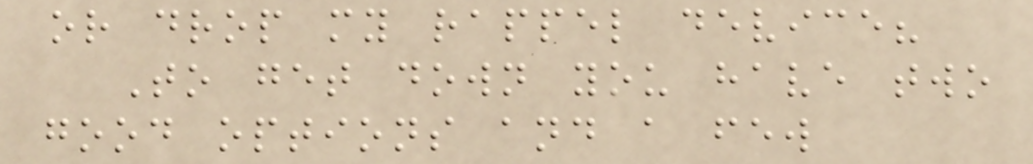or drop my rappel device?
To get down you have two
good options and a few
